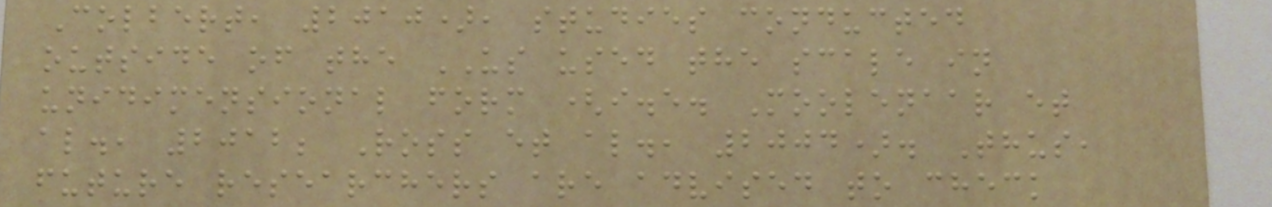Colbert, 2010), studies conducted
outside of the US used the scale in
unidimensional form (i.e. Moolenaar et
al., 2012; Ross et al., 2004). Thus,
future researchers are advised to check
